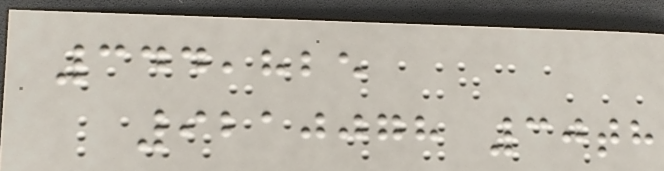344,825
9210078 30th
